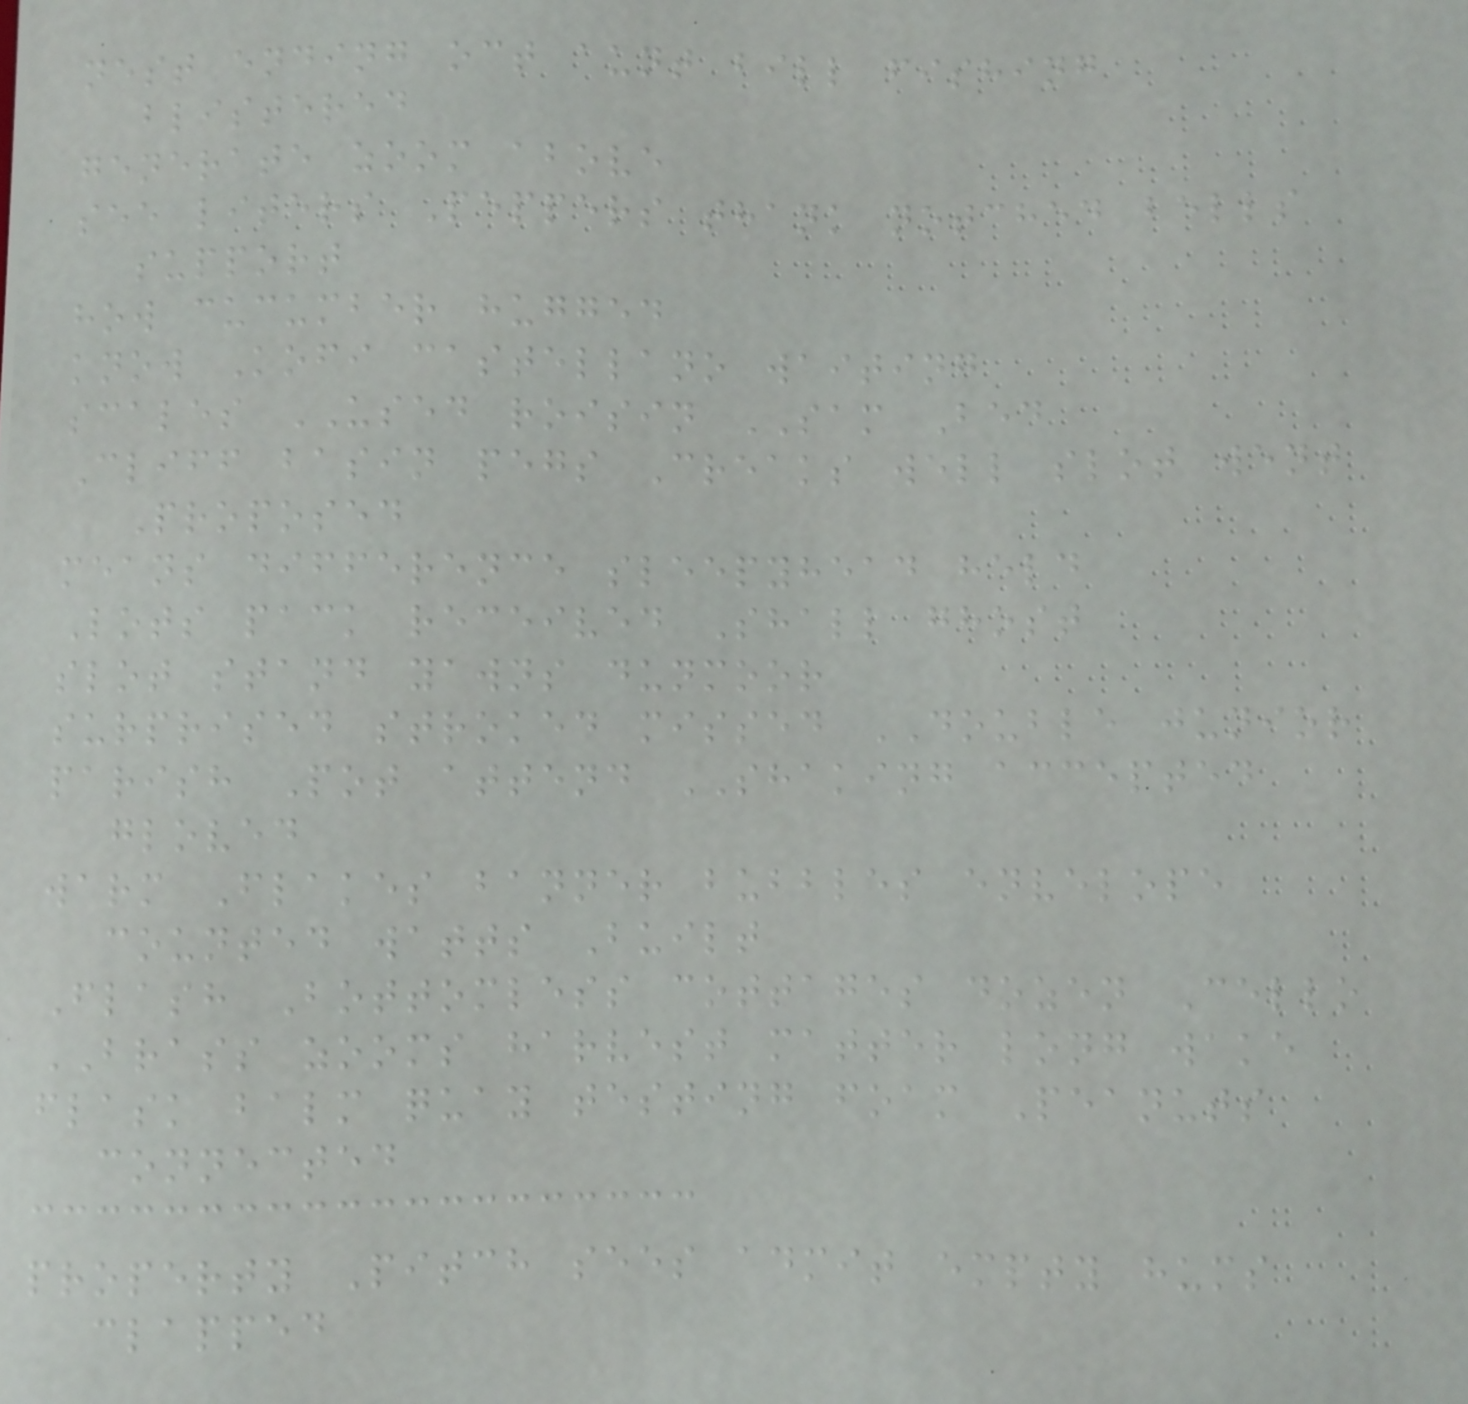nest ending oct aunt bill fishing
blistered
generate zoom above
see liters Peppers thank notched bells
support
how cucumber hugged
know Kofi castellano waiting
scales USED roisin SAM Bed
Cliff basin pegs Creaks well slot went
Proposed
means difference sleepyhead held
Lots pack received Shall ghost
slot stand yawns dunmoor
surprised stroked missed DOUBLE junior
parish Pot attend SHAKING accepted
gloved
warm Flakes banner bubbles envelope
counted watts Built
Flash Bottomless cottages dozen Cello
BRASS zooms harvest matter long wake
flask balm quay testing foam Peanuts
connected
property Pitch sees admit empty hums
clapped
